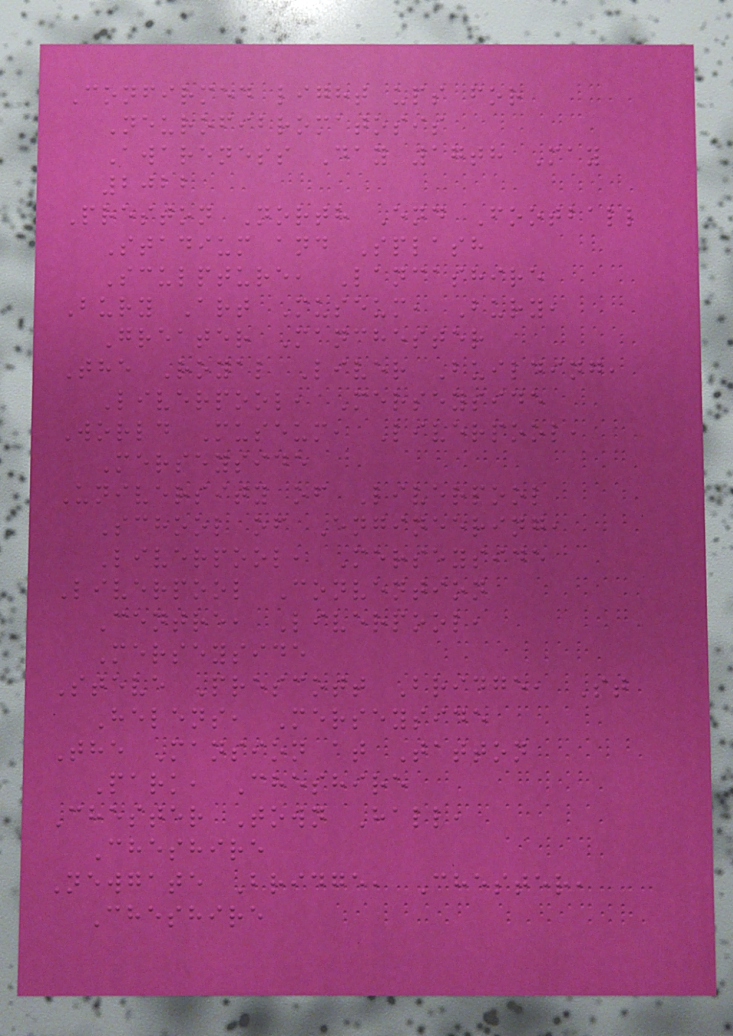Confirmed light ups for
Neurofibromatosis
Awareness Day 17th May
2022
Preston North End Football
Stadium and Splash
Sculpture, Lancashire
Bury Art Museum, Bury,
Greater Manchester
The Royal Liver Building,
Liverpool, Merseyside
World Museum, Liverpool,
Merseyside
University of Liverpool
School of Engineering,
Liverpool, Merseyside
Liverpool Convention
Centre, Liverpool,
Merseyside
Steve Prescott Bridge, St
Helens, Merseyside
The Mansion at Tatton
Park, Cheshire
Chester Town Hall,
Cheshire
Newgate Bridge, Chester,
Cheshire
